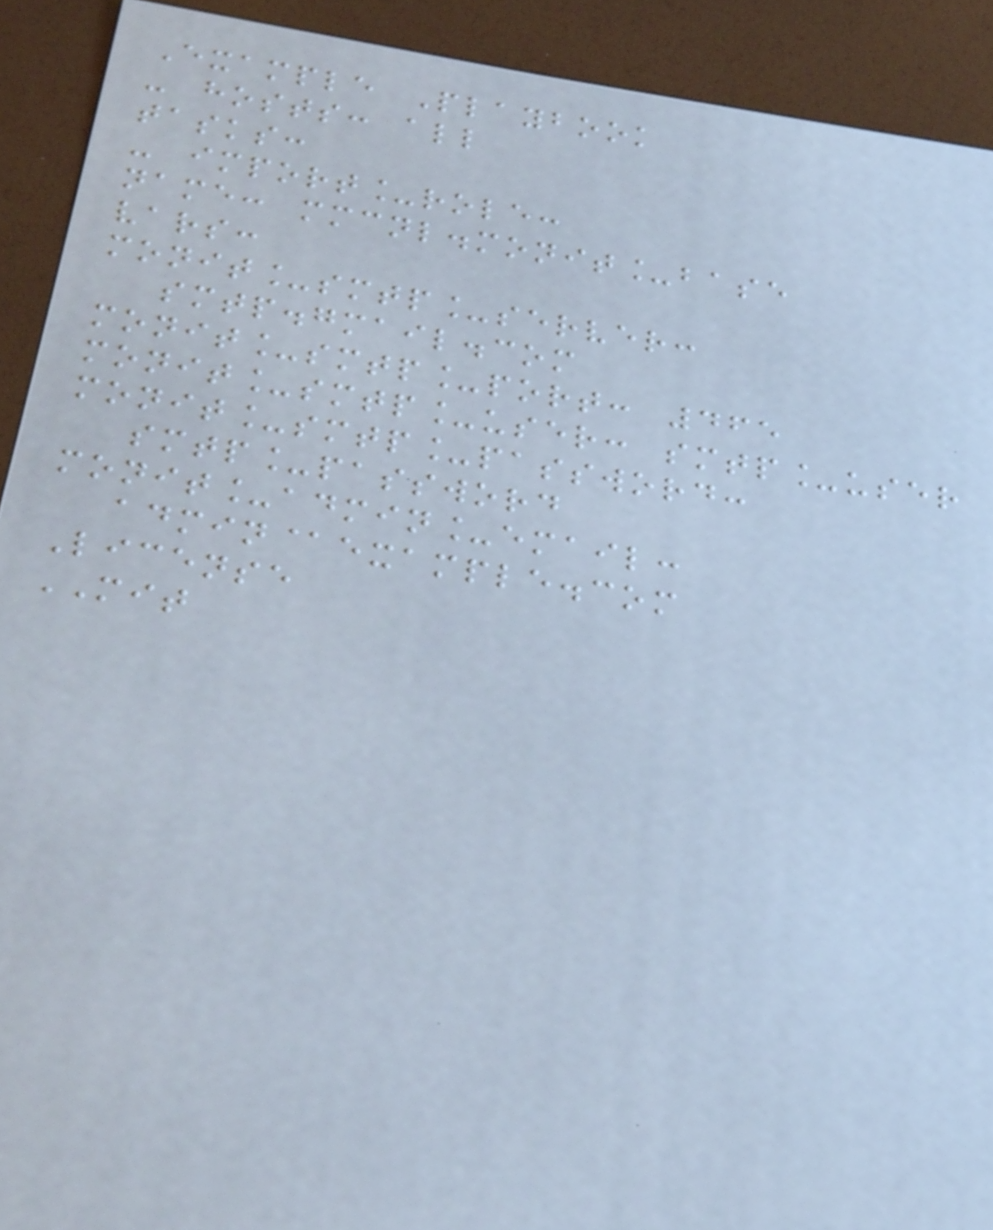Example Playbook
- hosts: all
tasks:
- import_role:
name: mmcnl.monit_base
vars:
monit_smtp_server:
smtp.gmail.com
monit_smtp_port: 465
monit_smtp_user: smtp_user
monit_smtp_password:
smtp_password
monit_admin_email:
admin@example.com
License
MIT
